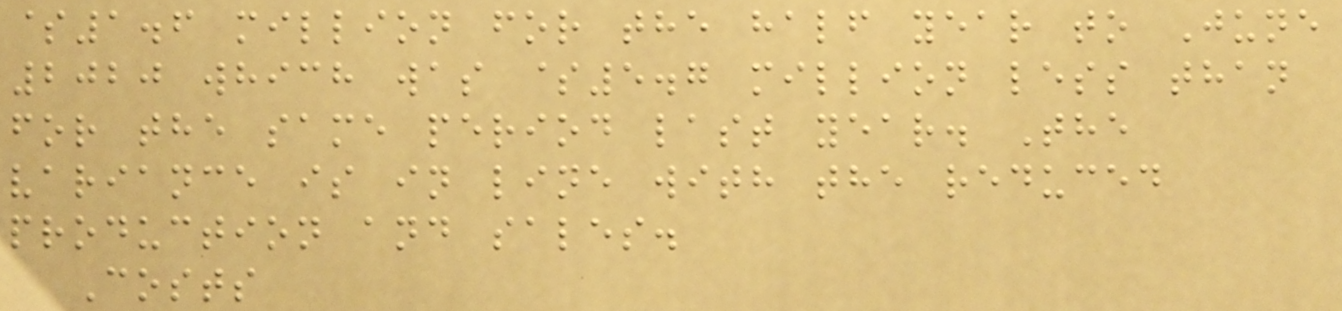$1.6 million for the half year to June
2020 which was $5.7 million less than
for the same period last year. The
variance is in line with the reduced
production and sales.
Costs
